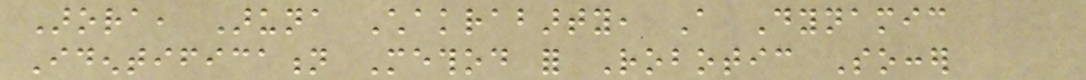Arora, Aruna Chakrabarty, A Dynamic
Identification Method for Robotic Soccer
